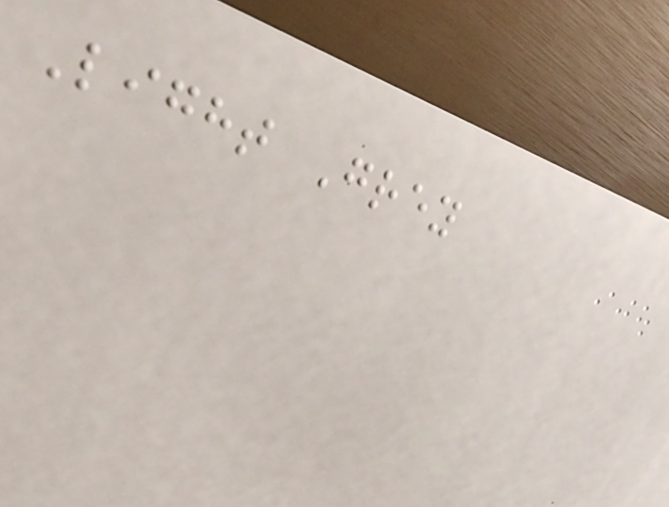Light Grey
